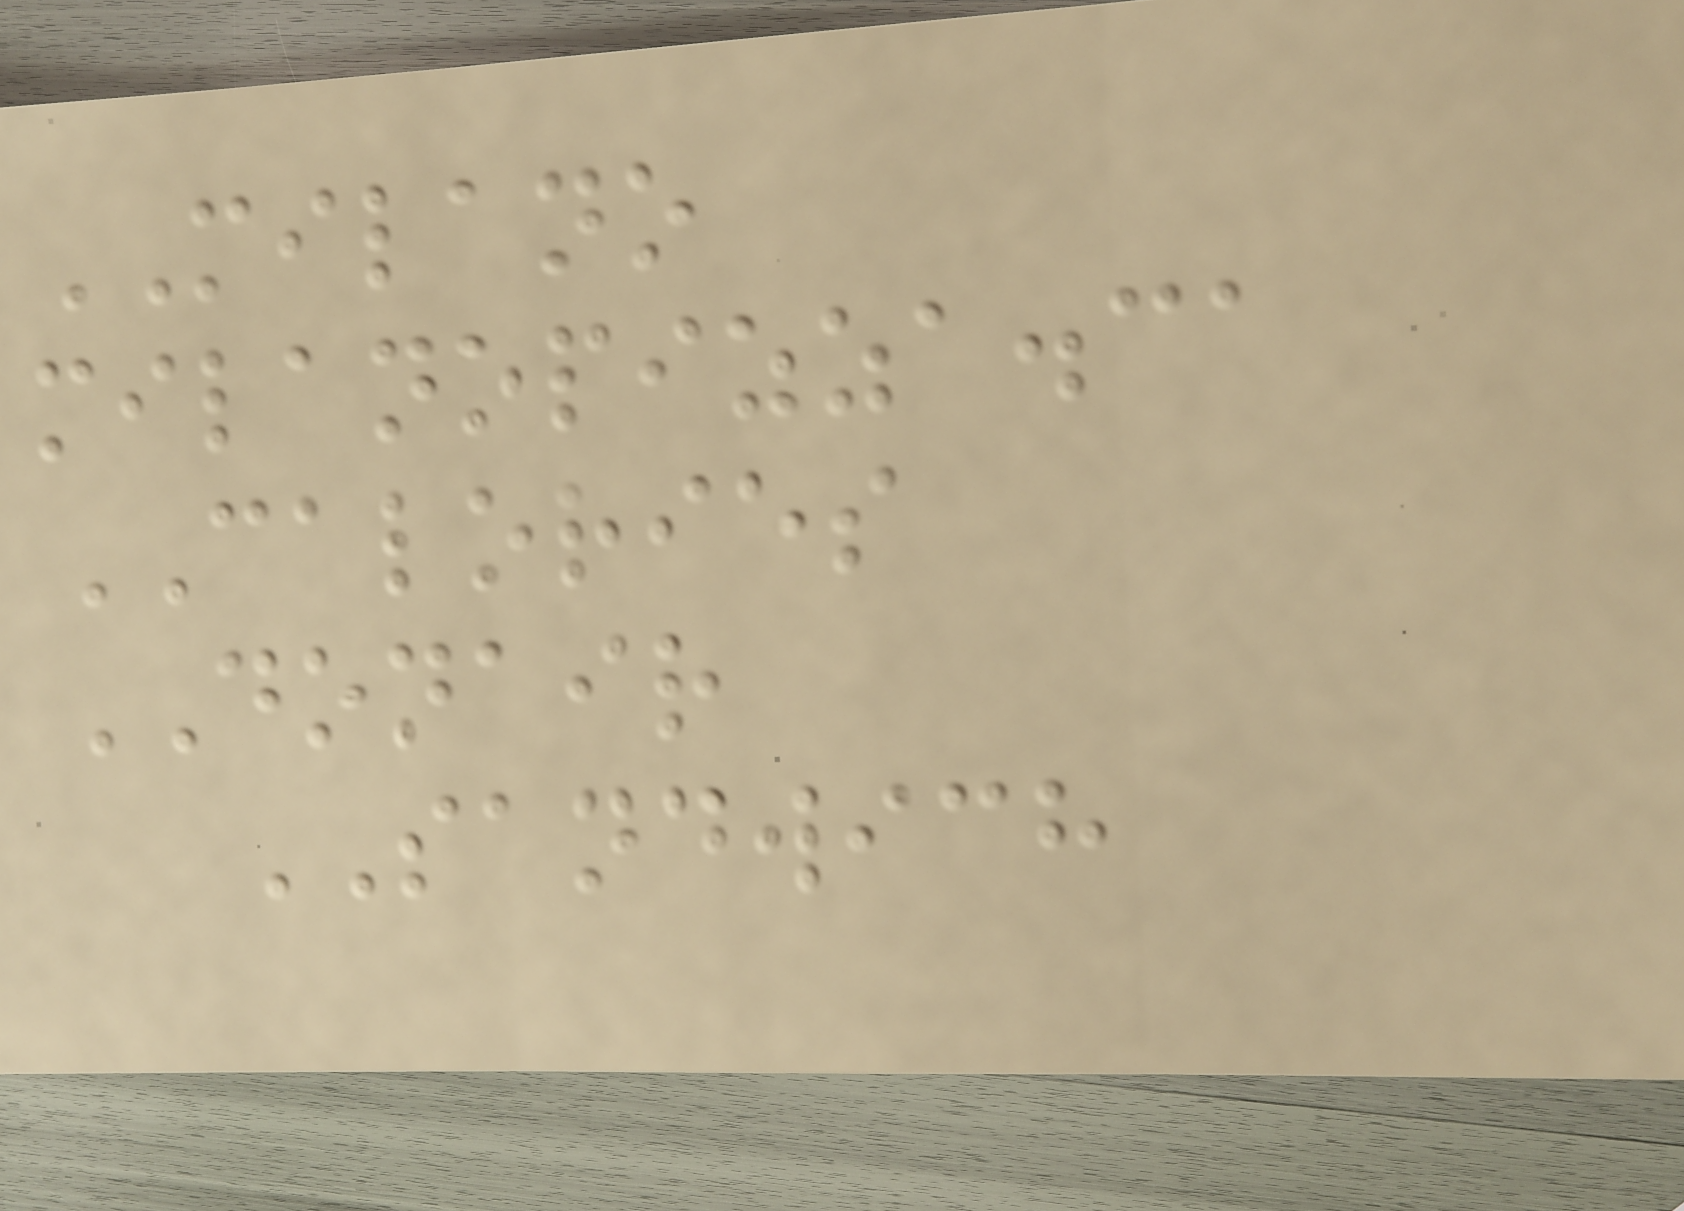MILANO
milanopizza.ca
CALORIES
DONAIR
SANDWICH
